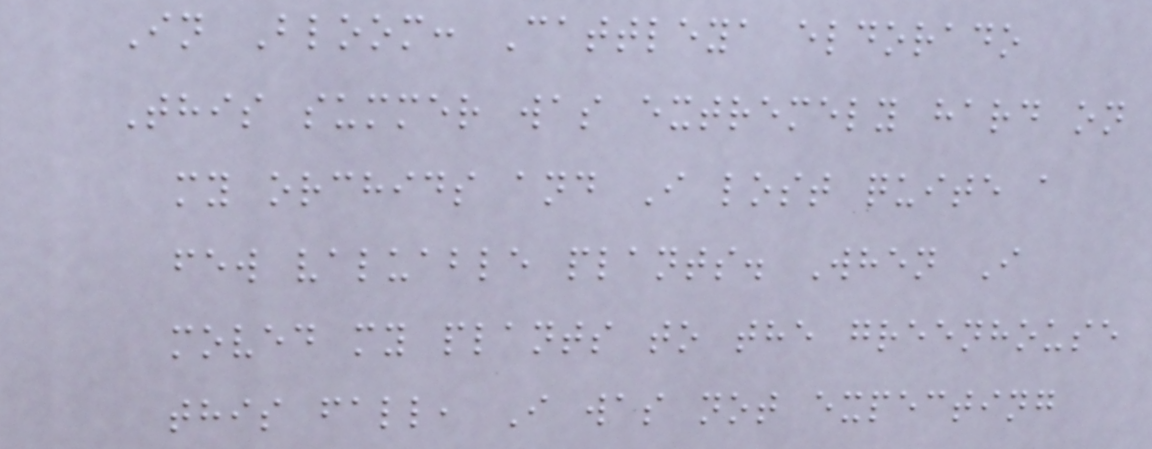In Bloom: Cattleya eldorado
This summer was extremely hard on
my orchids and I lost quite a
few valuable plants. When I
moved my plants to the greenhouse
this fall, I was not expecting
